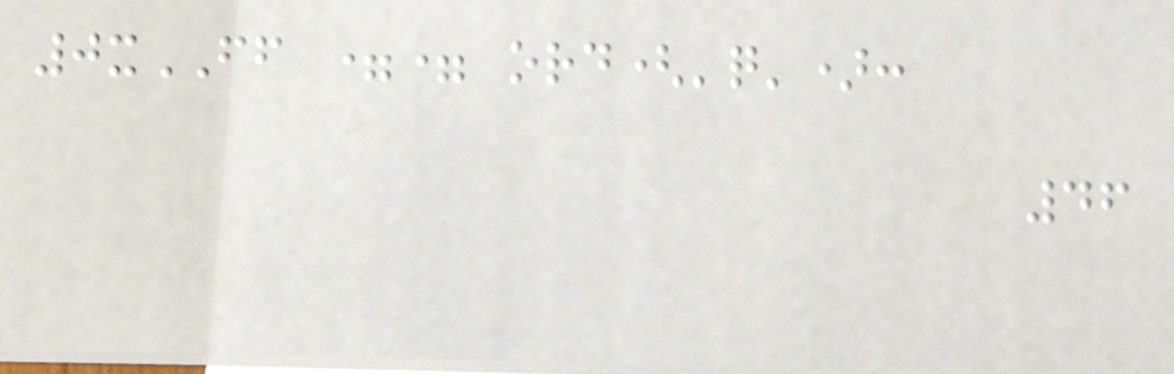0xFF == ord('q'):
46
